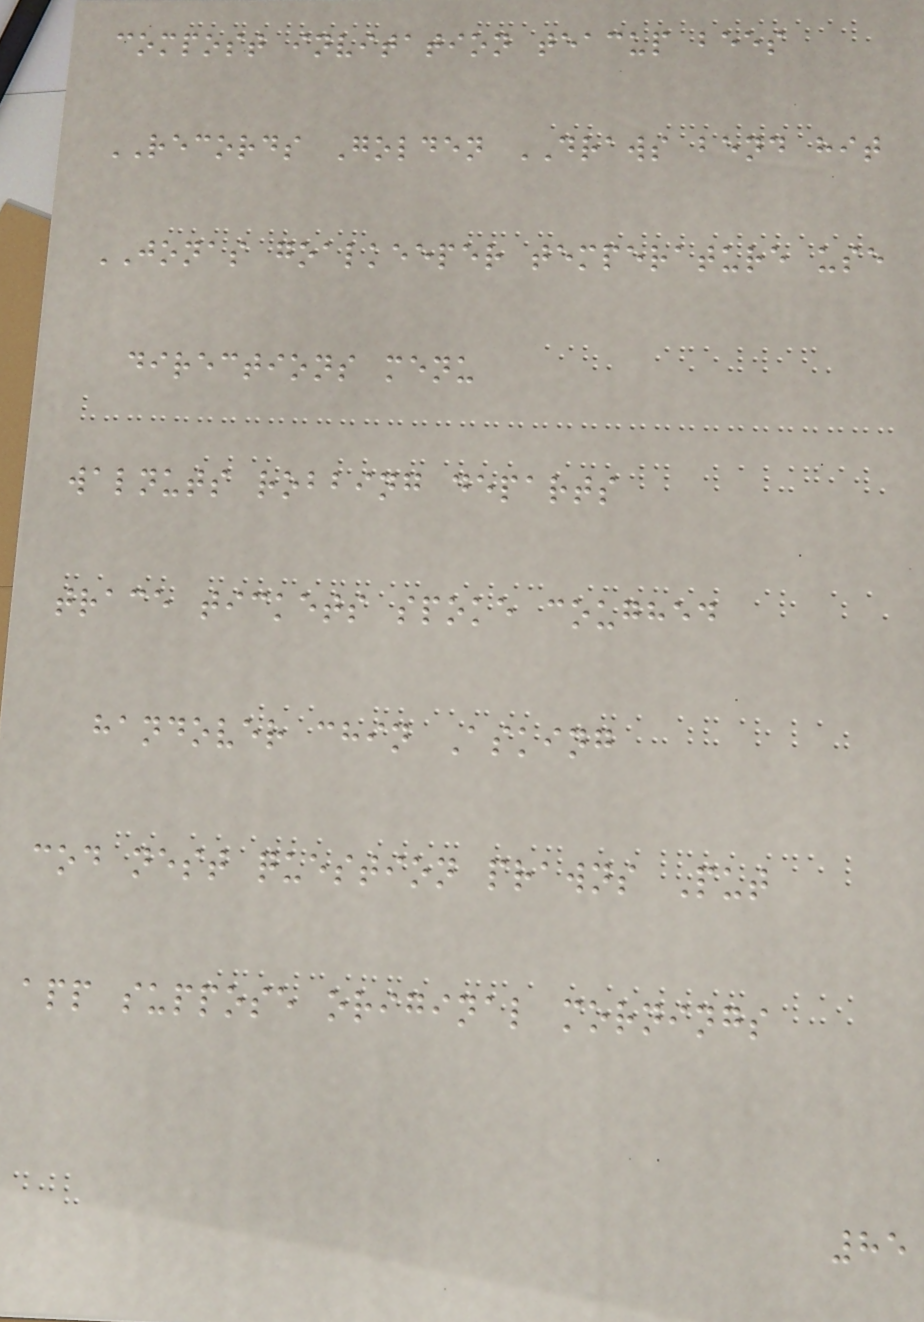compost invitation teacup bees
RECORDS Golden DRAWS bend hit
JONAS goalkeeper temperature use
directions menu
walnuts robbing departs
trace tickets spoke coughed
handover chin Asking
cod nest question prawns Put
app suppose original mornings
85
